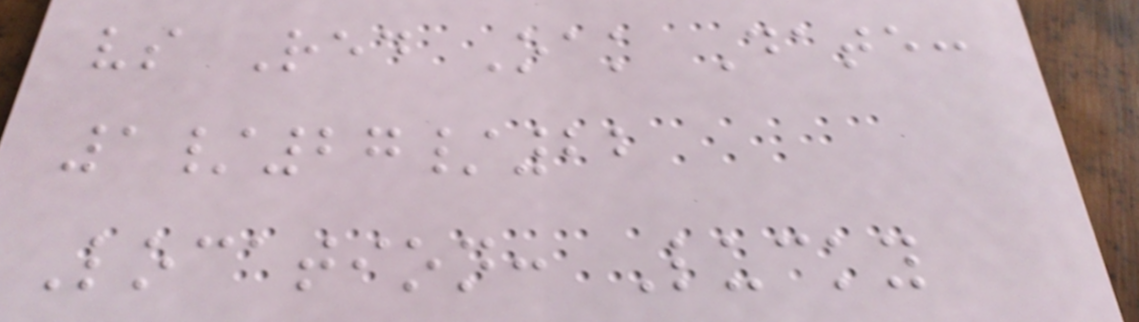vs Red Oak Date:
1/27/22
Location: Lucky
